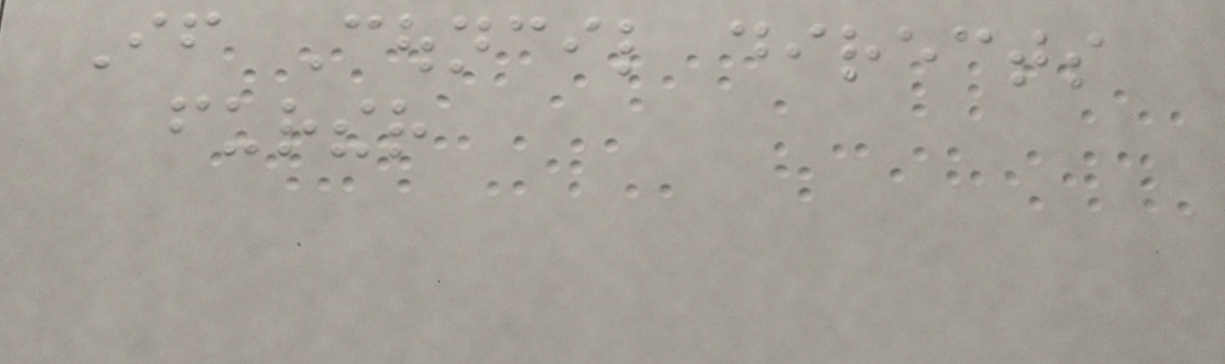If Council directs
further
